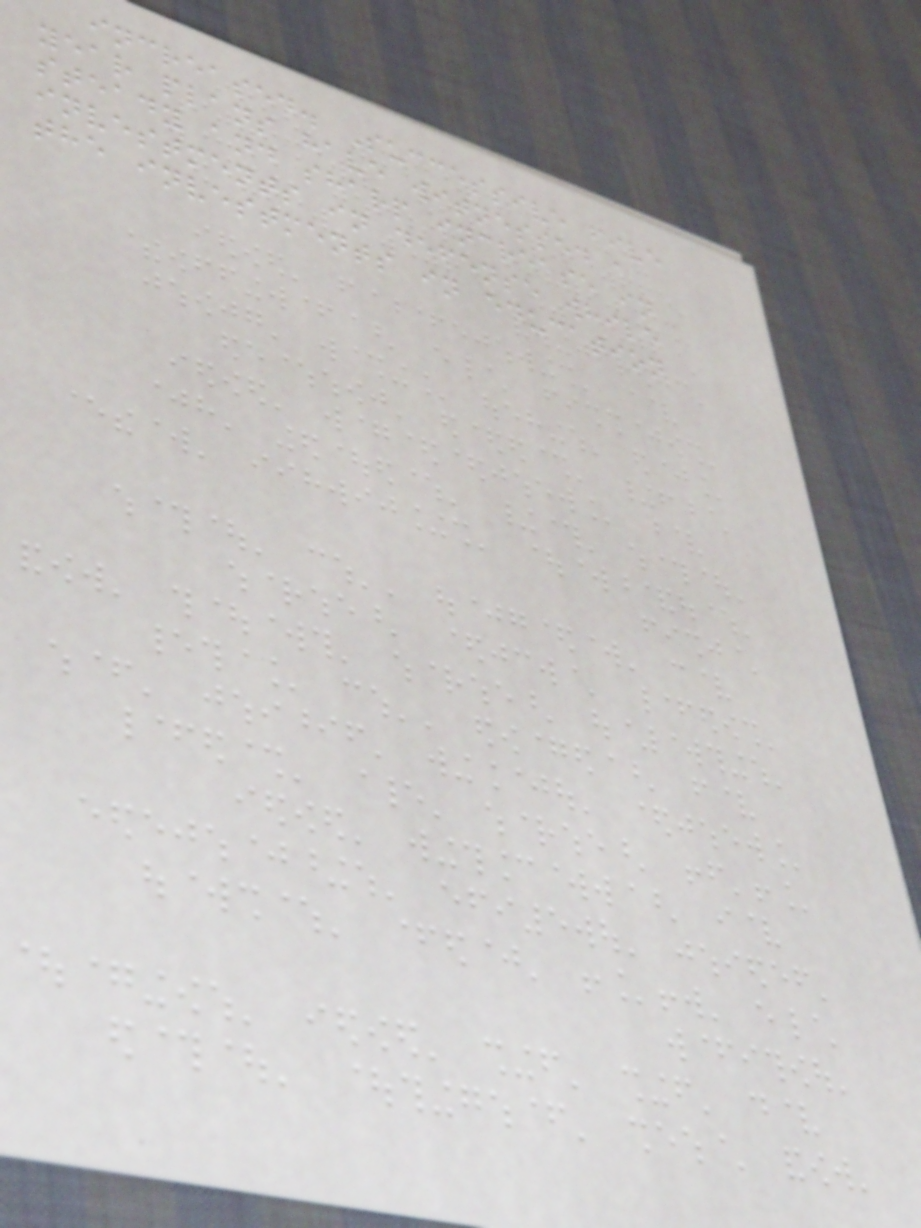increased. Successive five
year plans have witnessed a
steady and sharp increase in
investments in defense while
the investments in education
